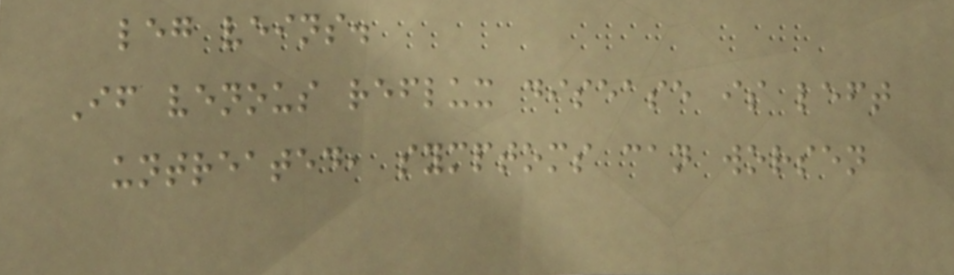leg veins.
If venous reflux disease is left
untreated, symptoms can worsen
